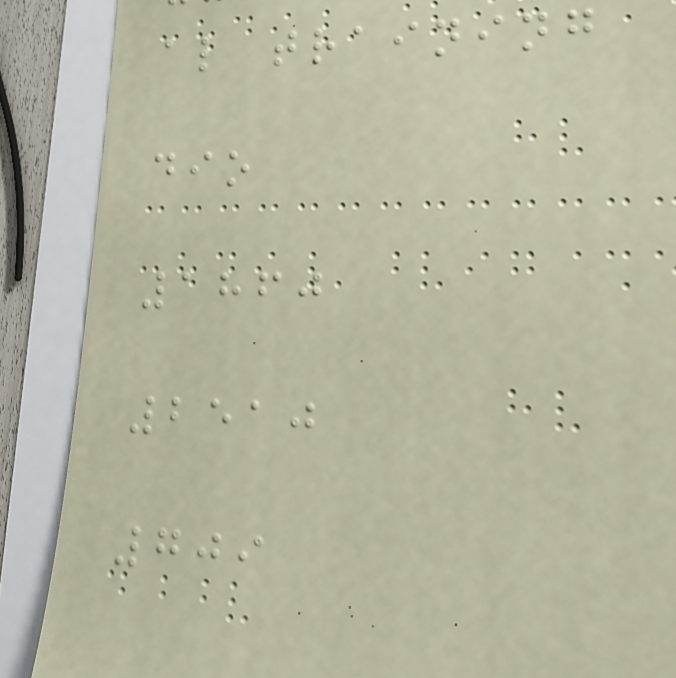al training
dio
1860
2510
709
